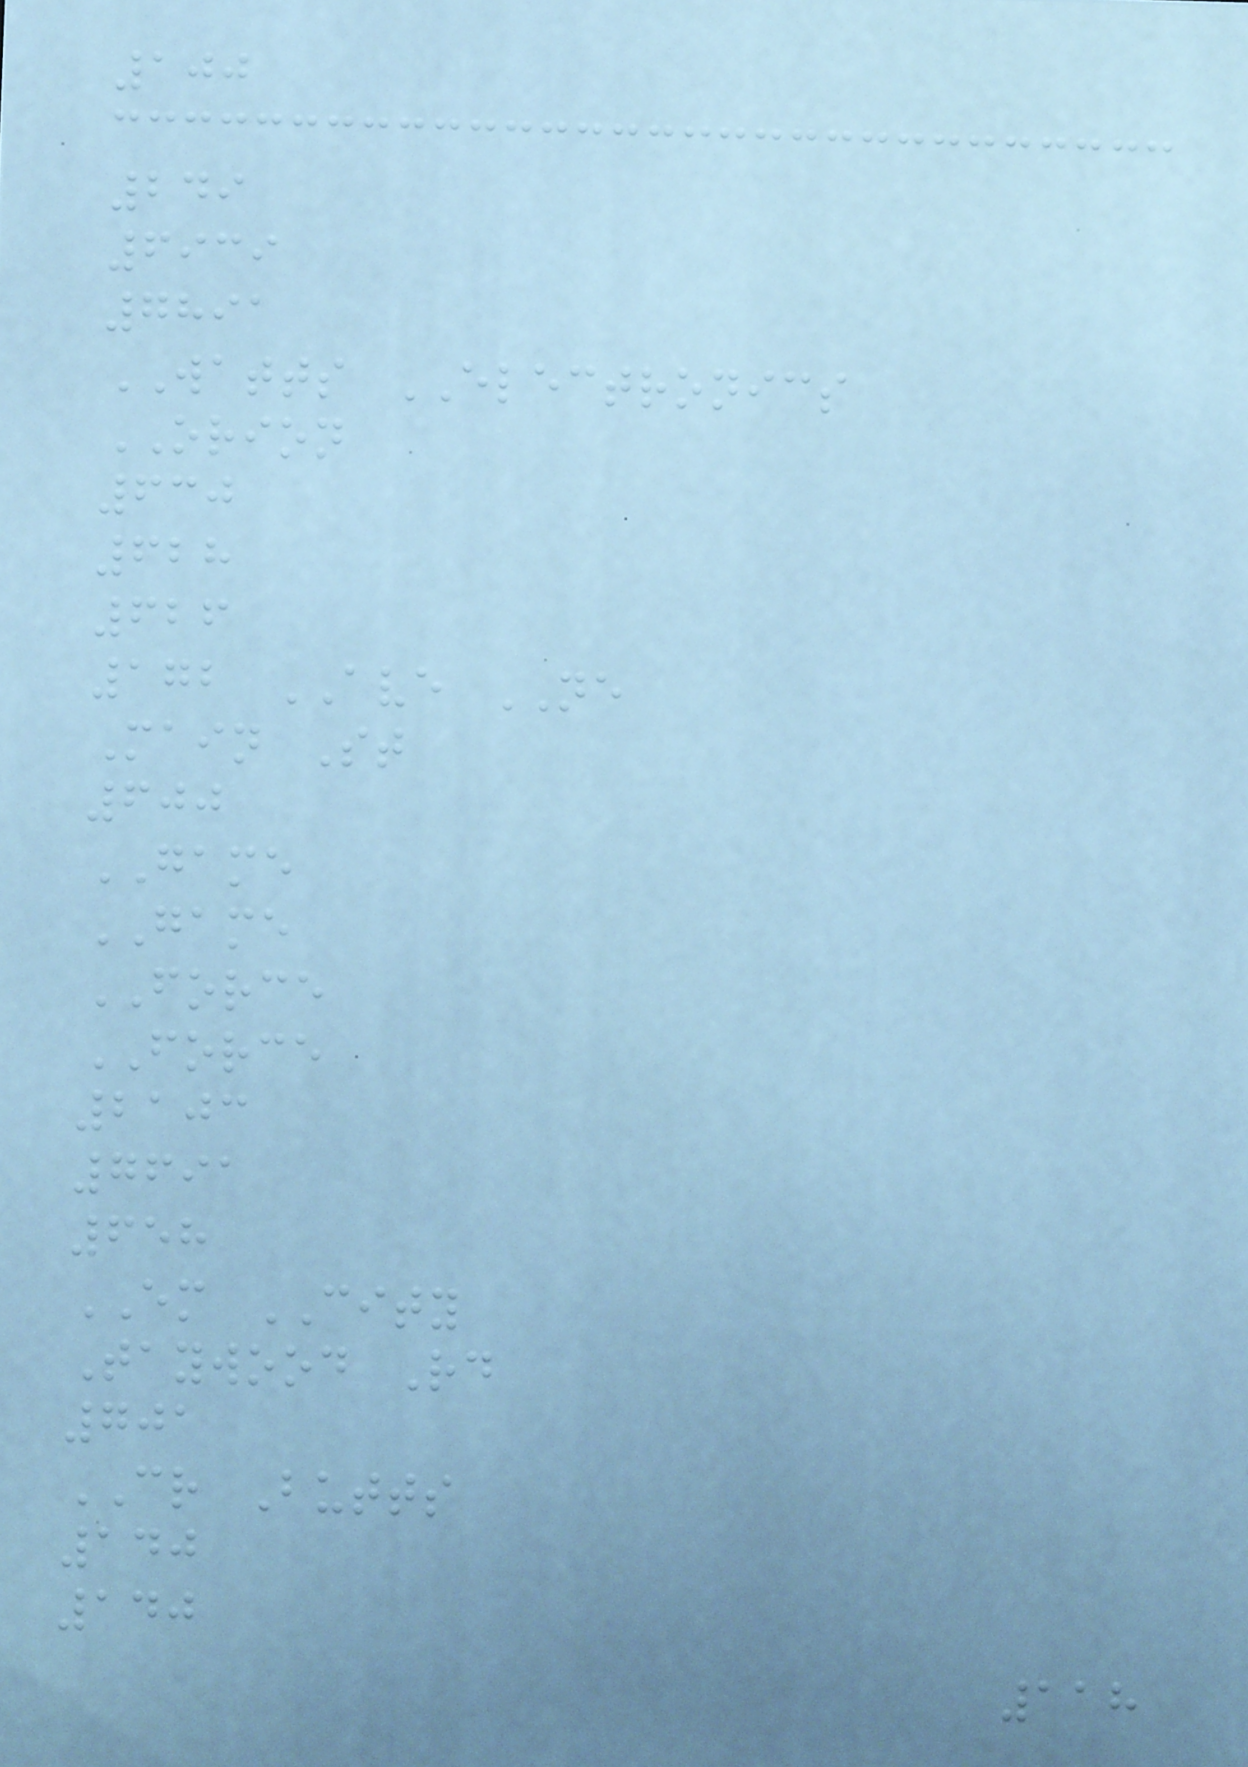100
249
6939
7891
WATTS ELECTRONICS
ORION
630
628
626
172 AVE NE
Main St
600
GAME
GAME
FORCE
FORCE
2103
7691
658
EM CITY
Taywood Rd
701
CR Butts
140
140
118
